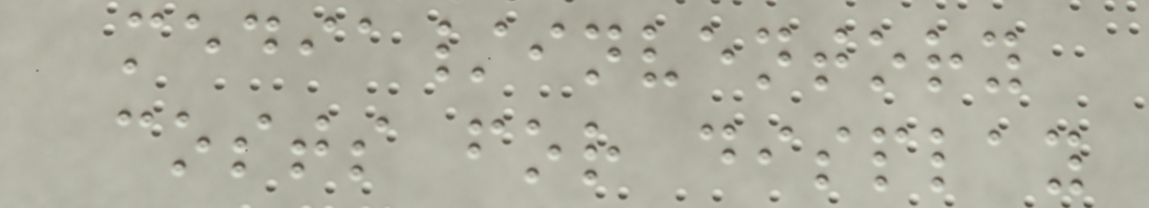media/inventory
costs for display
